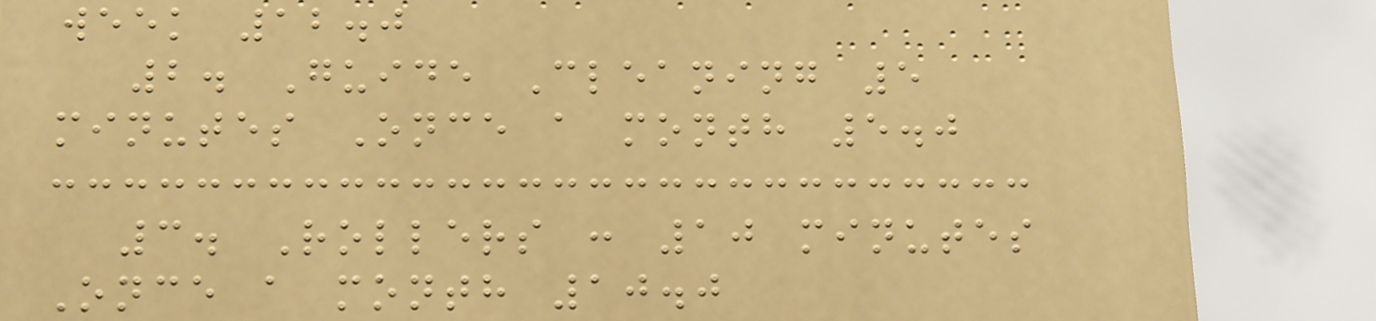week 12.0
2. Guide Cleaning 5
minutes Once a month 5.0
3. Rollers : 10 minutes
Once a month 10.0
